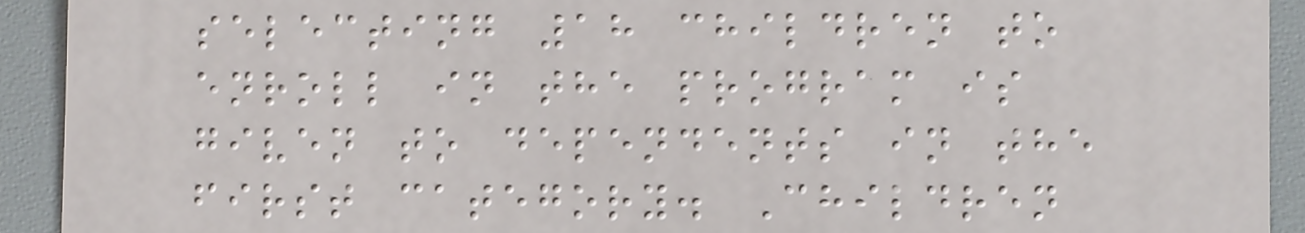selecting 18 children to
enroll in the program is
given to dependents in the
first category. Children
